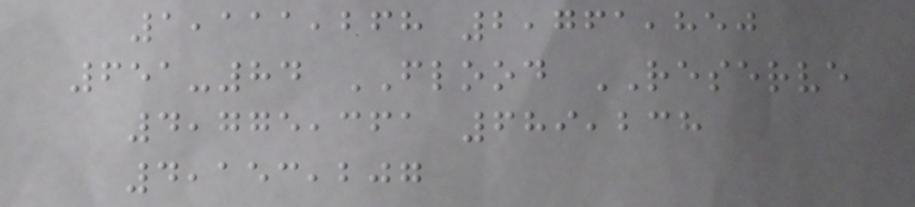1,111,268 2,761,850
651-84 FLOOD RESERVE
4,775,361 689,238
4,153,207
